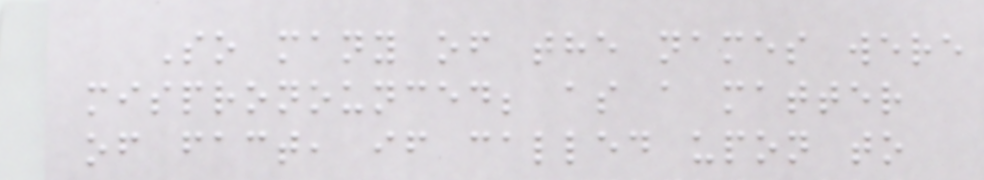So many of the names were
mispronounced; as a matter
of fact, if called upon to
